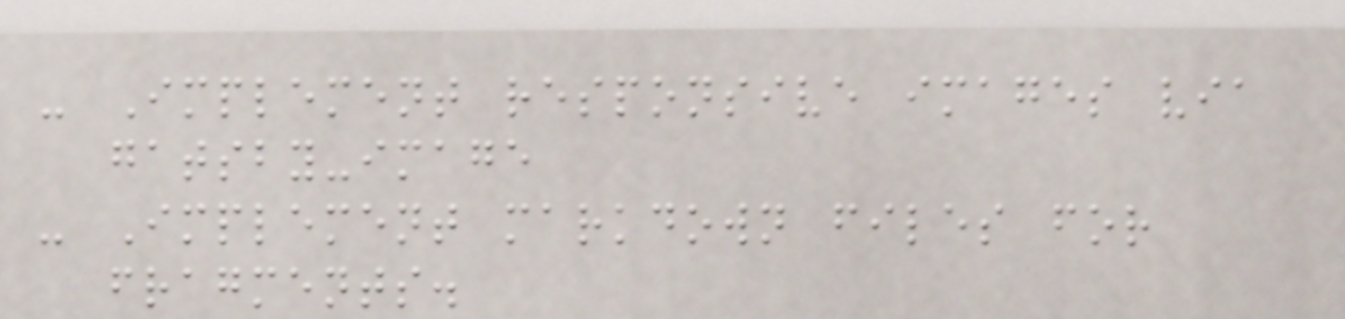- Implement responsive images via
gatsby-image
- Implement markdown files for
fragments.
